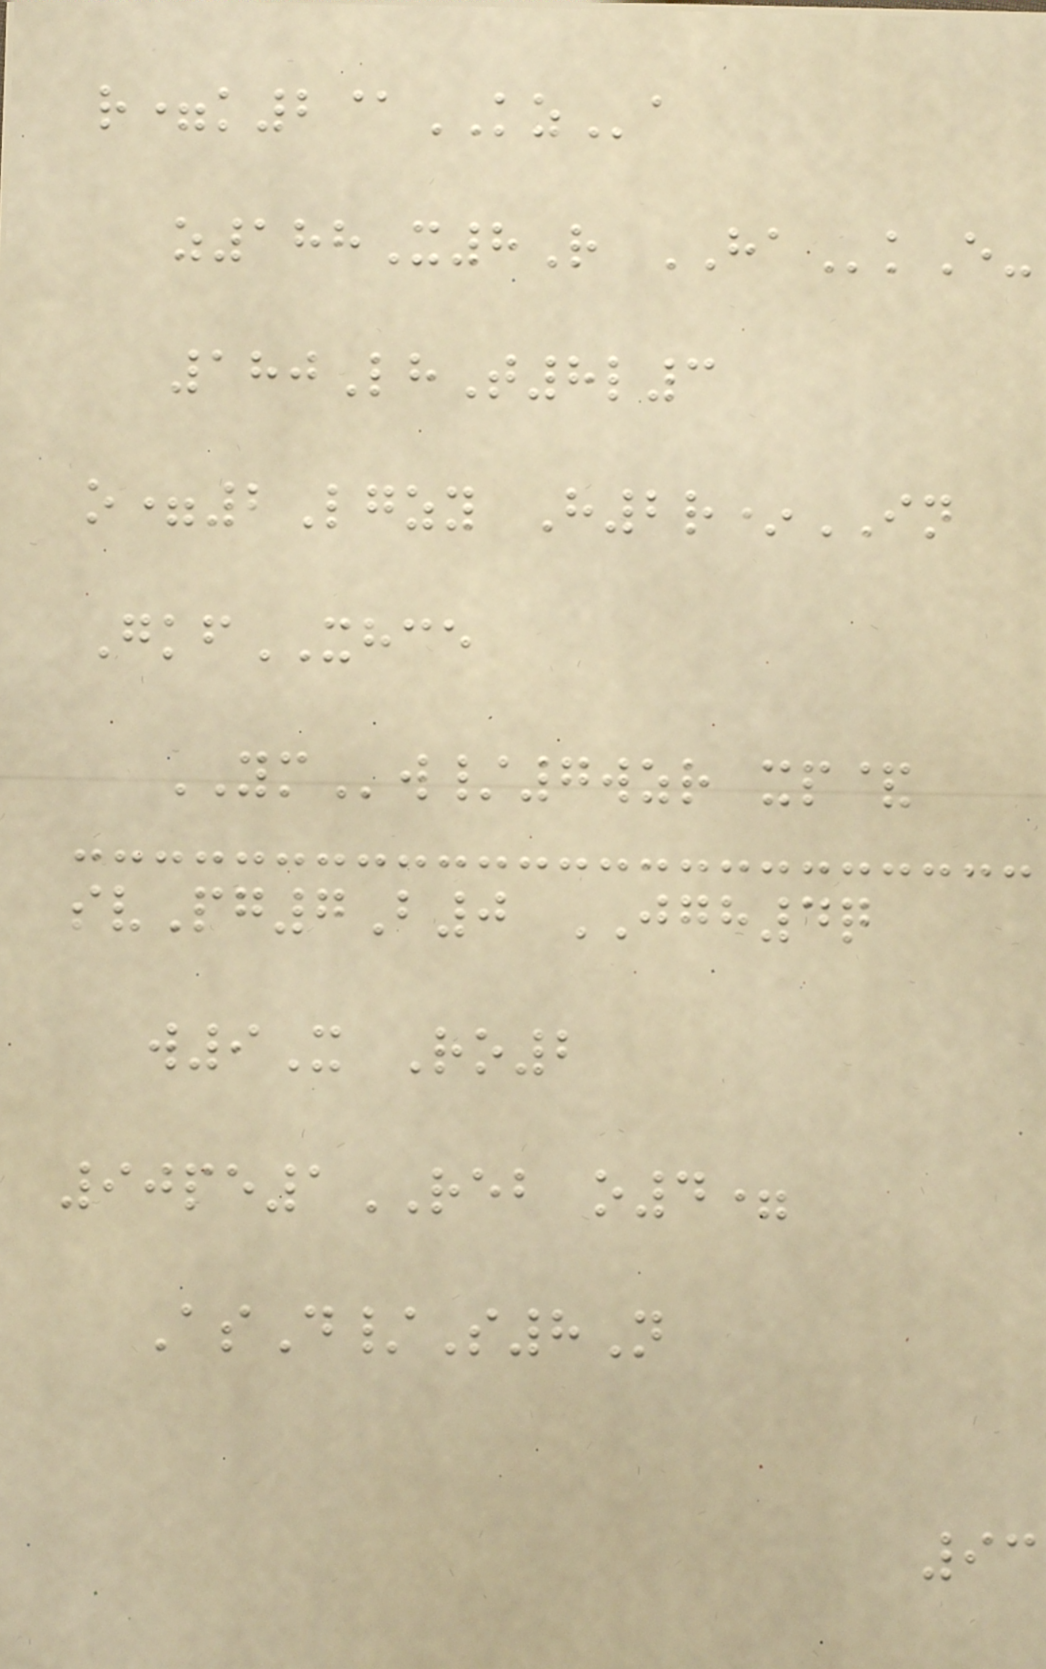r=k2@KZa
z188X8R HAkE-
180LhT8l3
o=2Lgzy H2r*IN
GkfXHCE
YMw/7wzr xp&
svPg7B0 JGH4q
w9X Ro2
90pe1REB o4=
AsD/S8N
93
